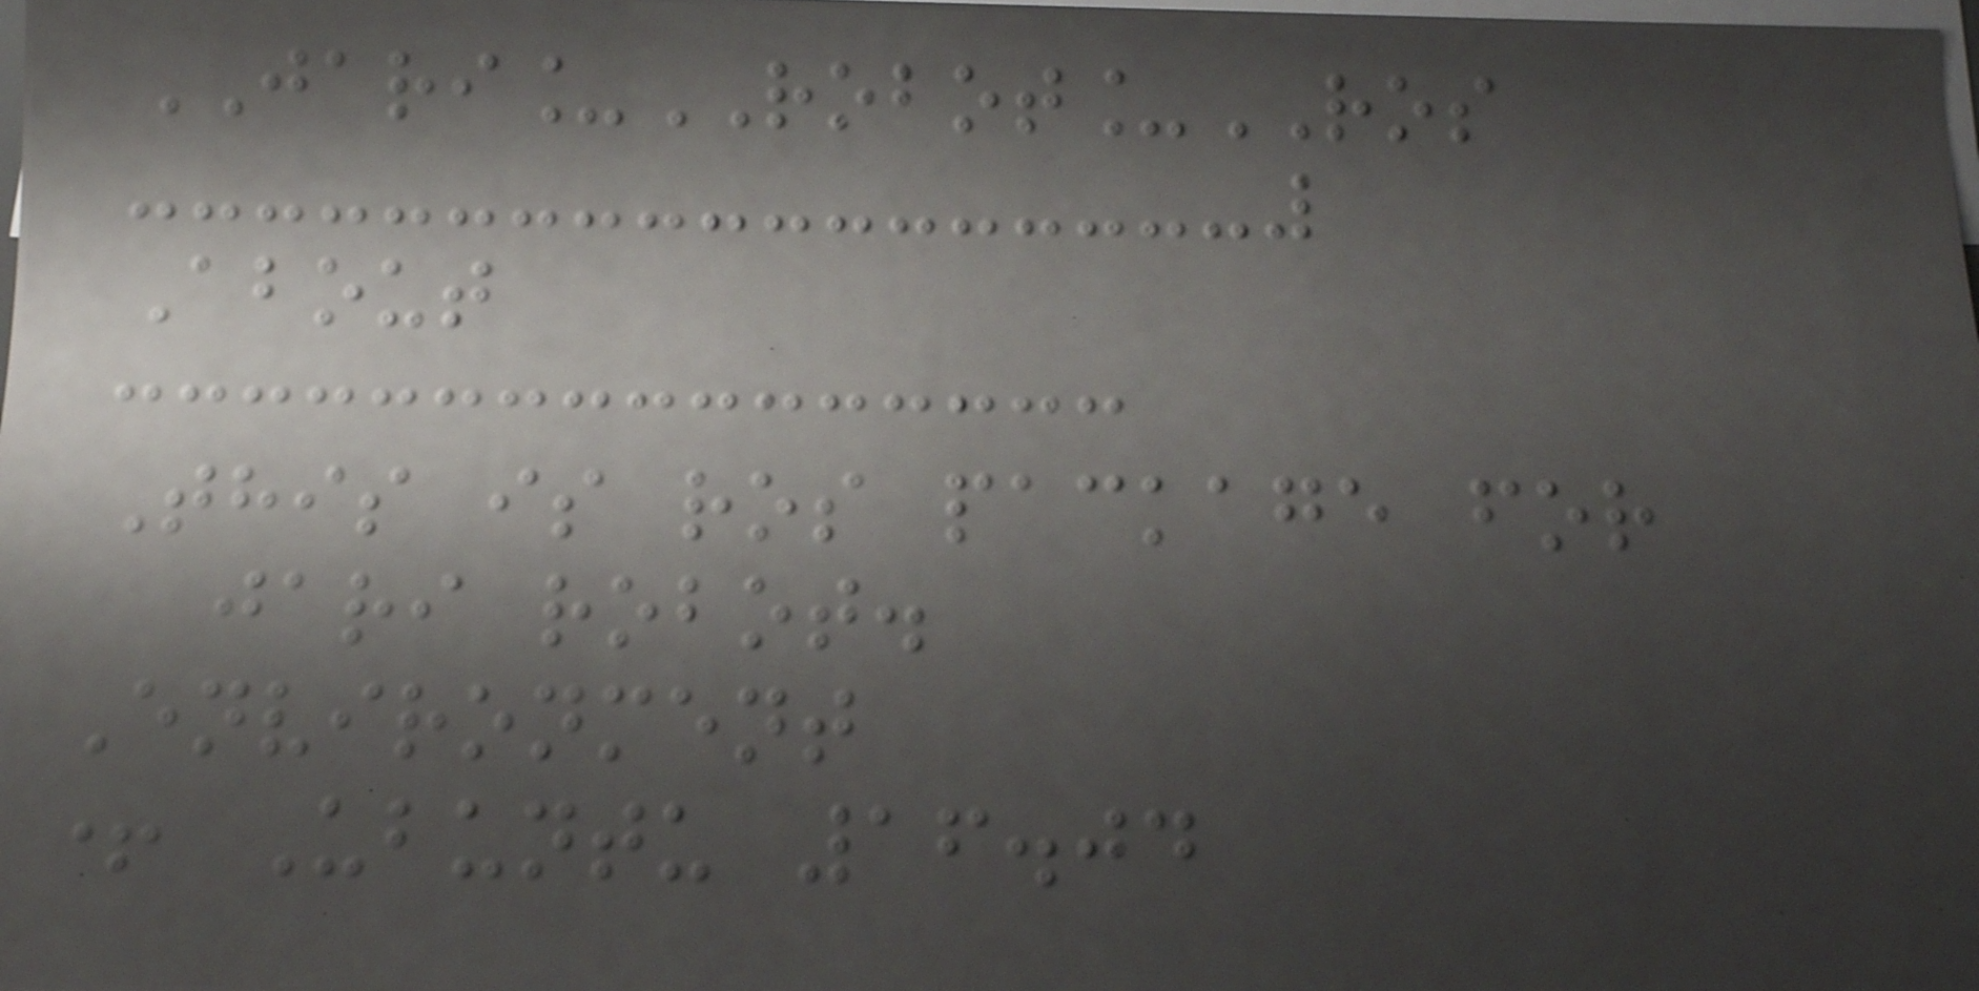JARI_ROBOT_ROS
About
This is ros package for
jari robot.
Environment
+ Ubuntu 16.04
